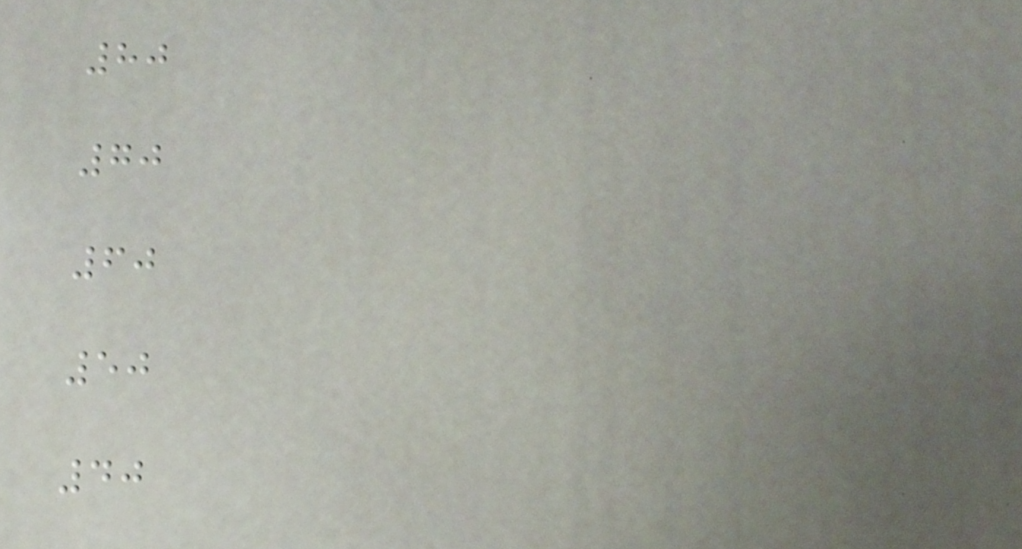80
70
60
50
40
